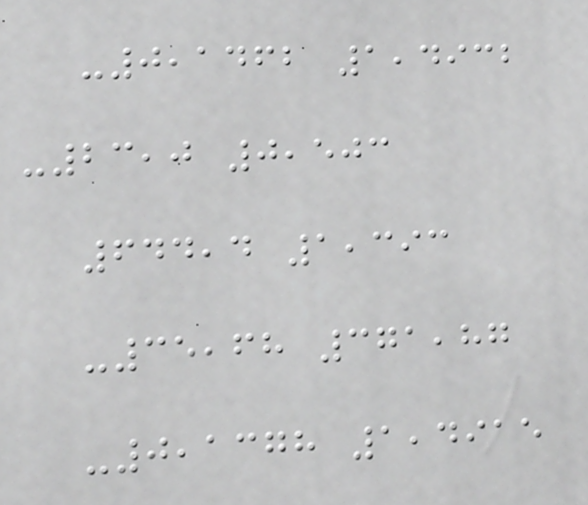-0,1462 1,4932
-23,0 0,503
644,4 1,393
-35,68 371,87
-0,1378 1,4915
